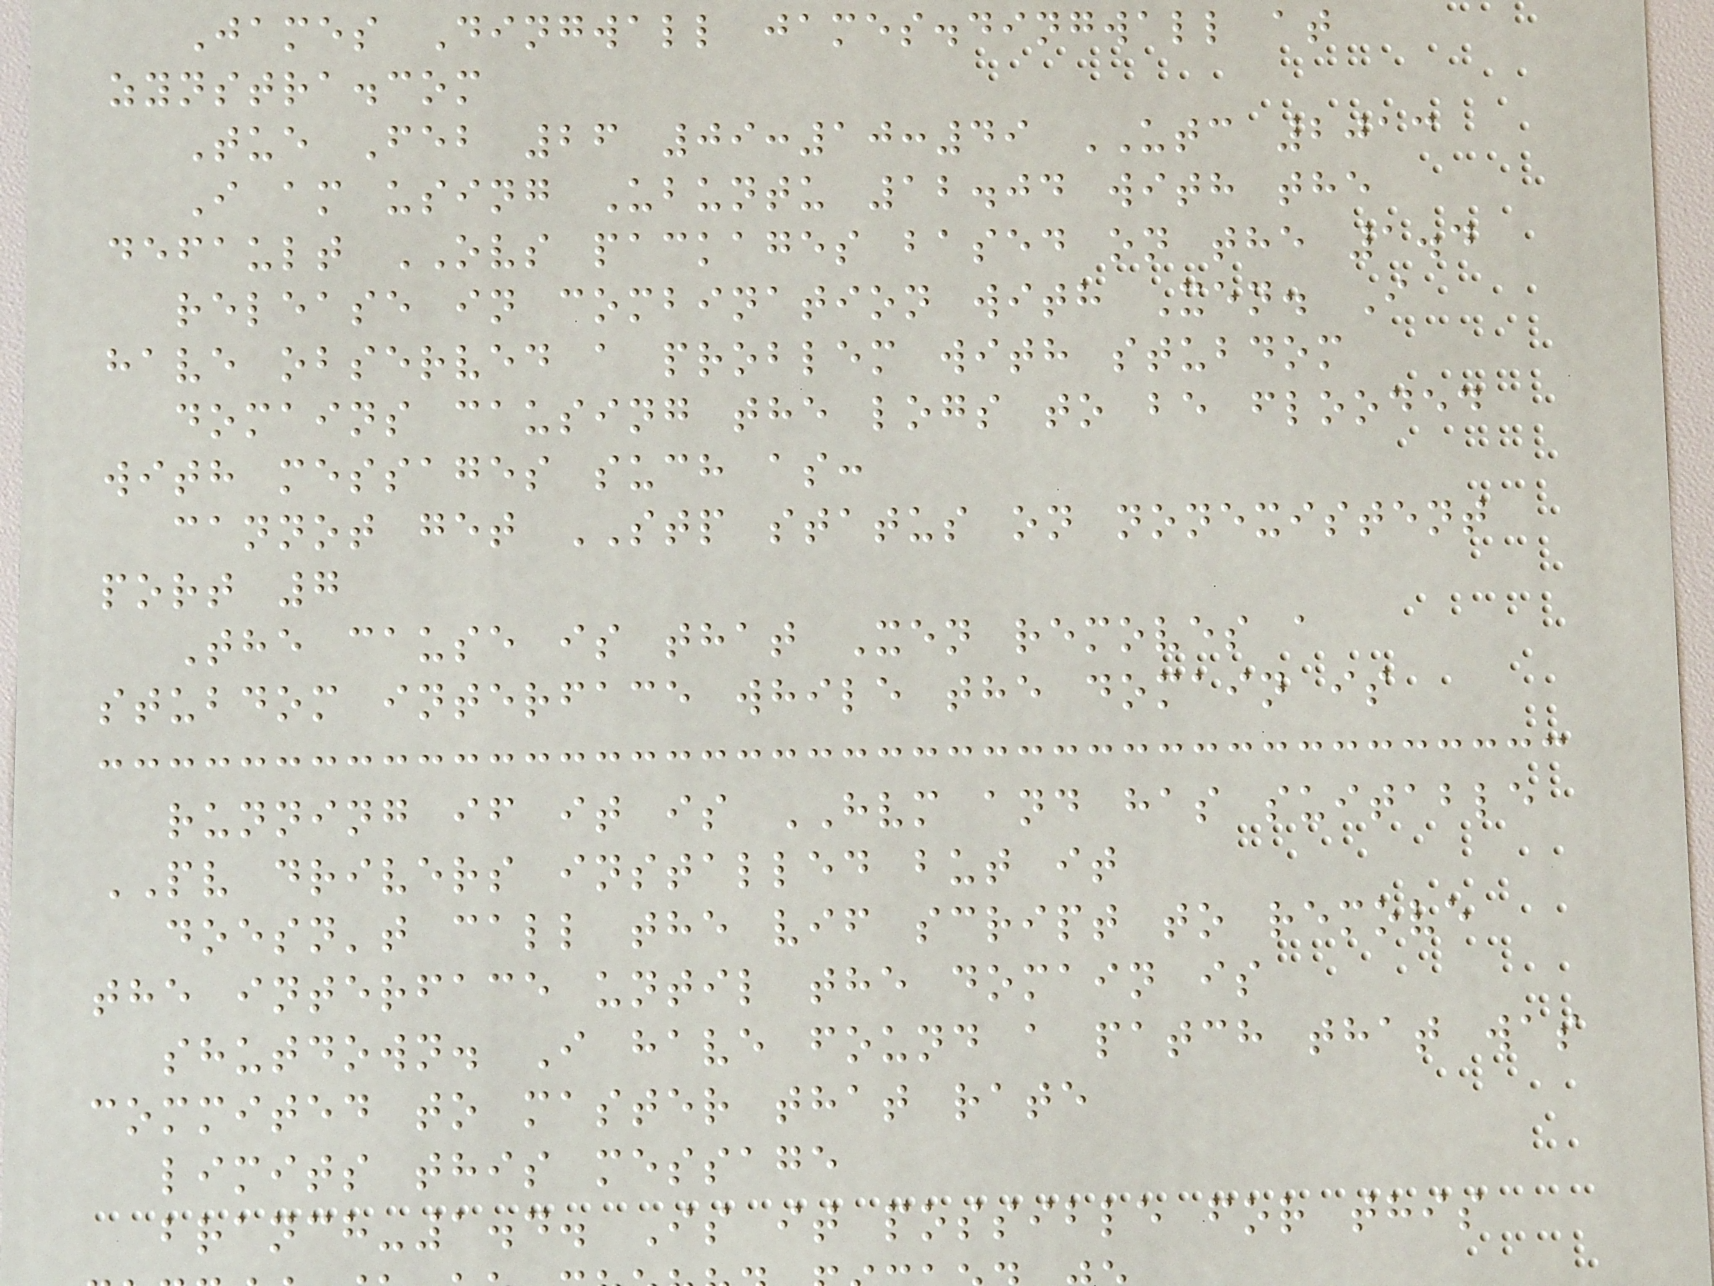James Dingwall james.dingwall at
zynstra.com
Tue Feb 26 09:10:49 UTC 2013
I am using Ubuntu 12.04 with the
default OVS packages based on the 1.4
release in combination with Xen. I
have observed a problem with stubdom
domains causing the logs to be flooded
with messages such as:
cannot get STP status on nonexistent
port 7
The cause is that Xen removes a
stubdom interface while the domain is
running if it is HVM and has suitable
PV drivers installed but it
doesn't call the vif script to remove
the interface until the domain is
shutdown. I have found a patch that was
commited to master that rate
limits this message
branch-1.4. Is it possible for this
